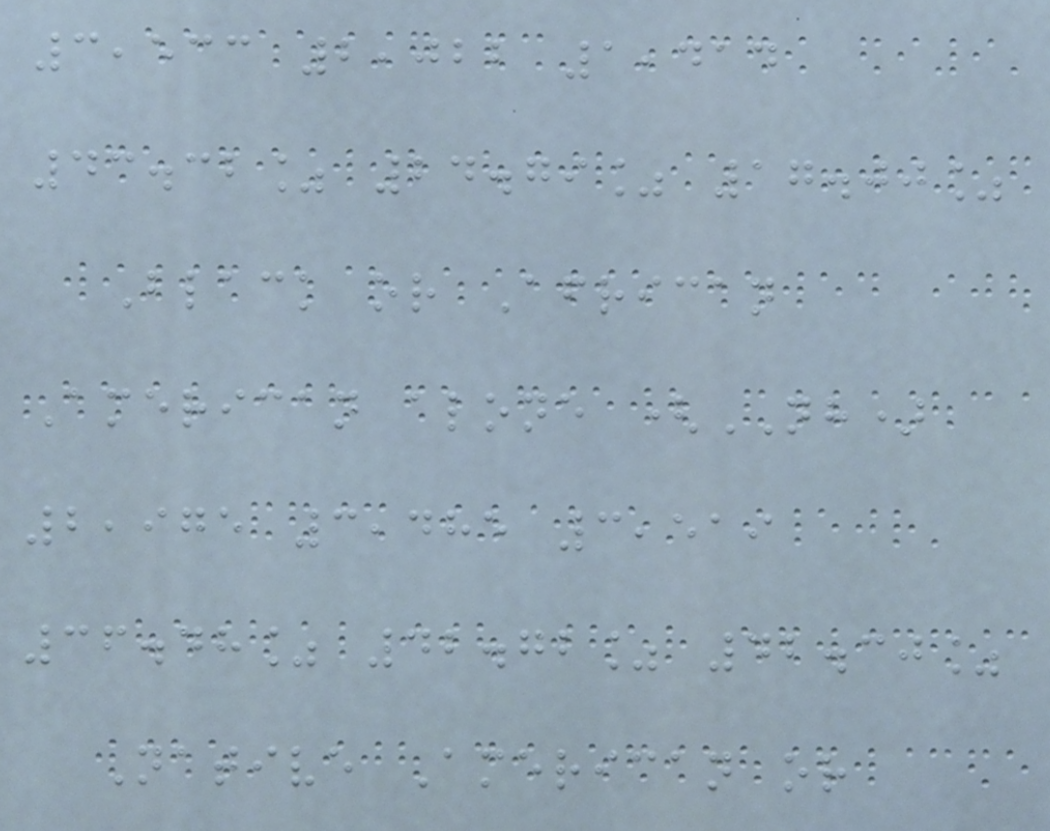3,533 2,022 1,414
43.32% 24.79% 17.00%
Black or African
American alone (NH)
2,975 3,485 3,519
36.48% 42.72% 42.30%
Native American or
